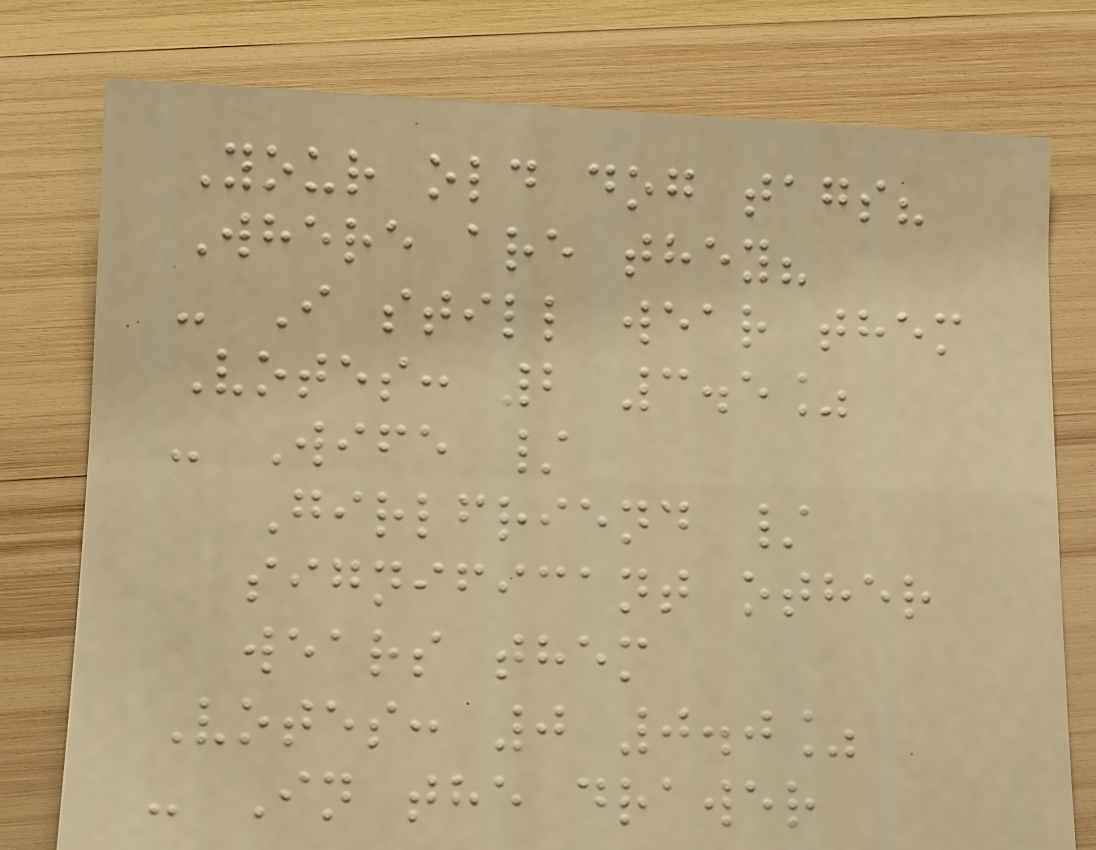Your old dog tags?
Where are they?
- I still wear them
Votes: 2 3.5%
- Wife /
Girlfriend /
significant other
wears them
Votes: 0 0.0%
- In the drawer
